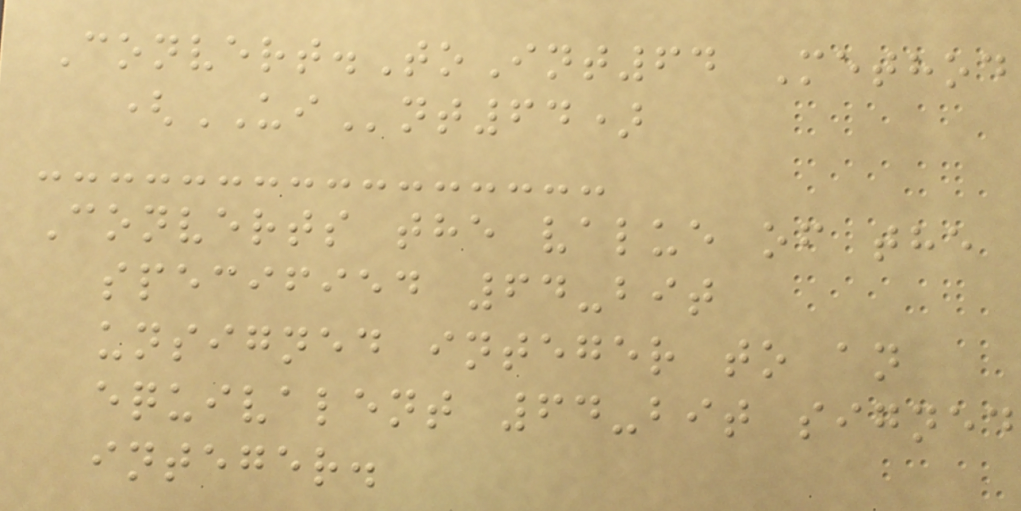Convert.ToInt64 Method
(UInt64)
Converts the value of the
specified 64-bit
unsigned integer to an
equivalent 64-bit signed
integer.
